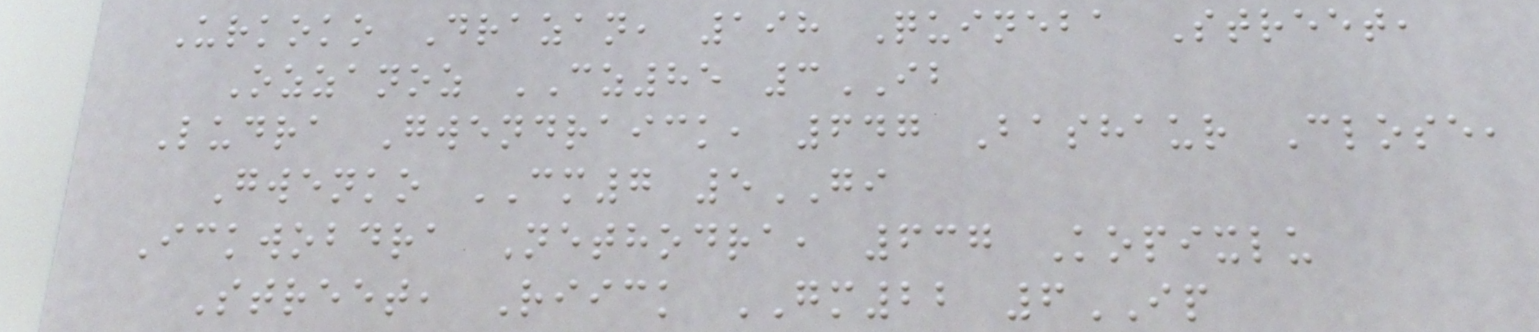Urkoko Drazan, 198 Quineba Street,
Ozzanoz CZ85 3IB
Ludra Gwendraick, 647 Bashaur Close,
Gwenko CM7 5GI
Ickwobdra Nethodra, 637 Kopixlu
Street, Riick GM22 6IP
